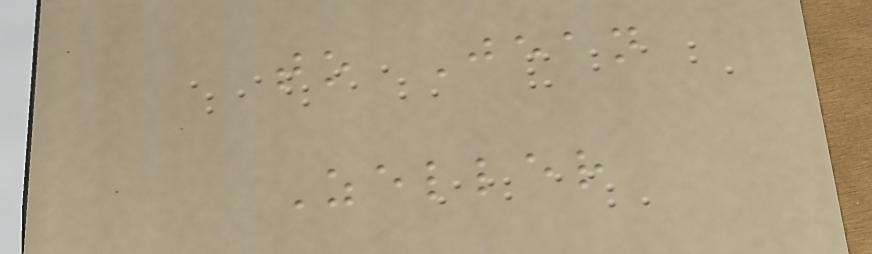to Jean
Zeller
